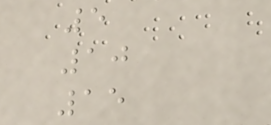5
10
15
